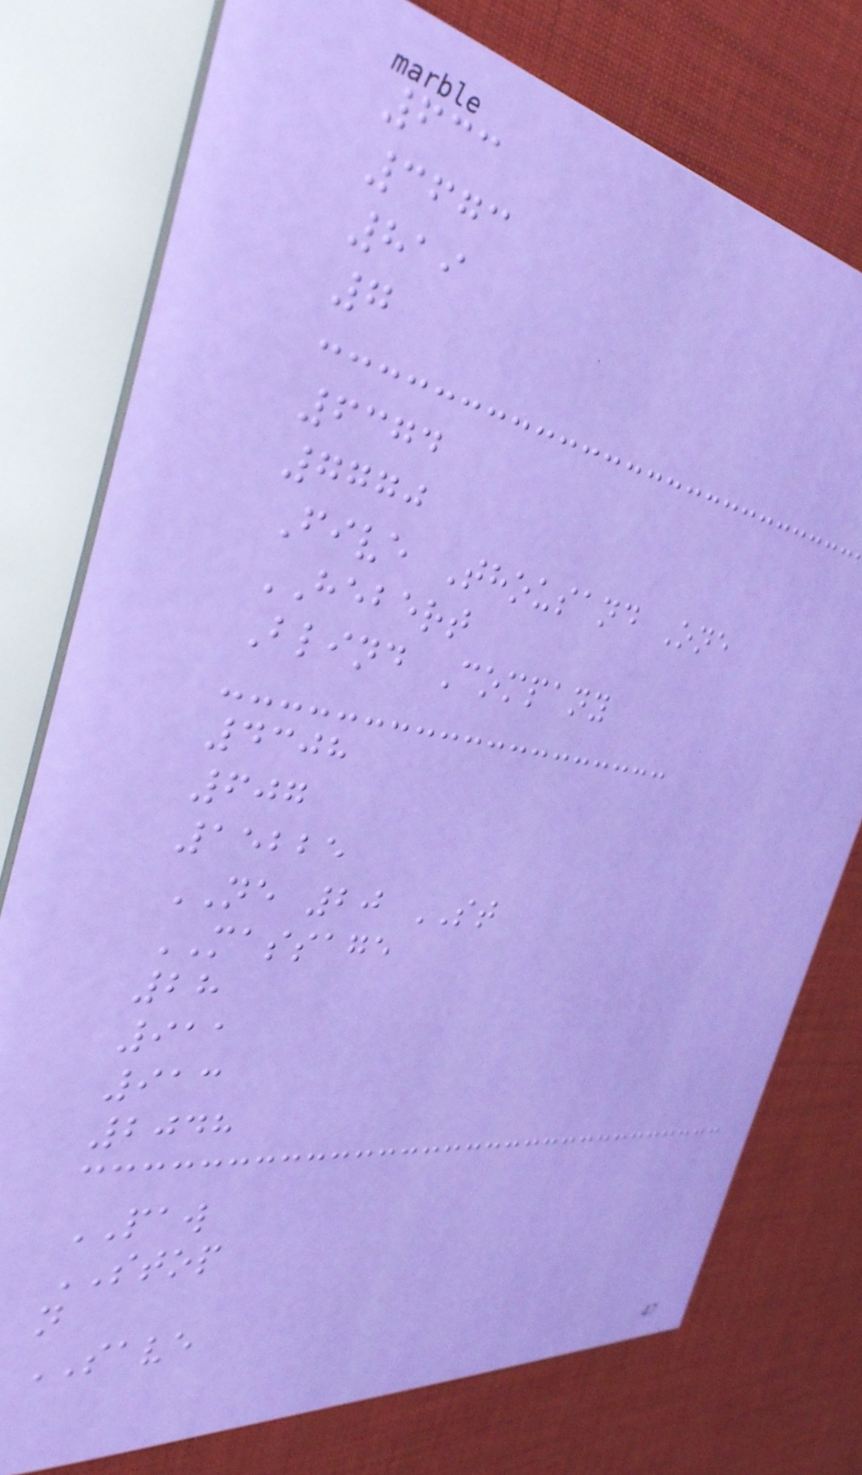633
3673
819
7
6374
7770
Five Thousand One
HEBERT
Blind Company
4308
607
15225
NE 20 ST
MASSAGE
28
911
913
2048
PAW
STOP
n
SAVE
